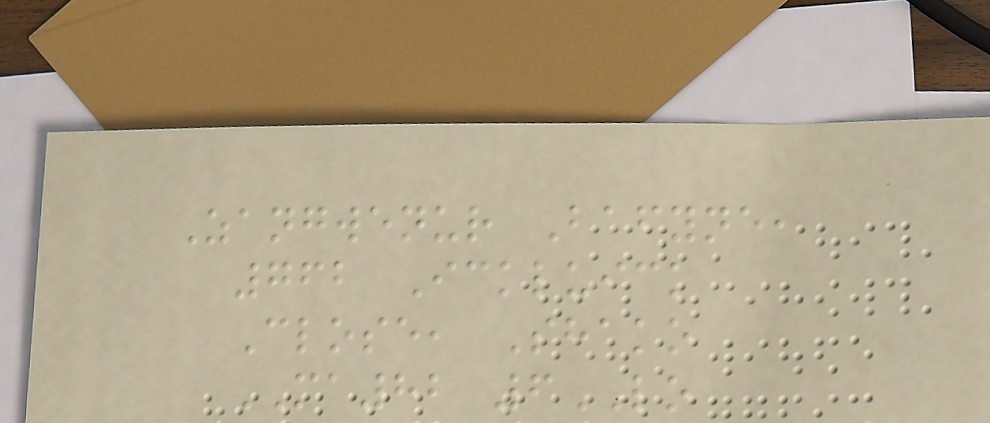Zangwenur Bafyne,
762 Ickluick
Close, Shako
MA82 6LO
